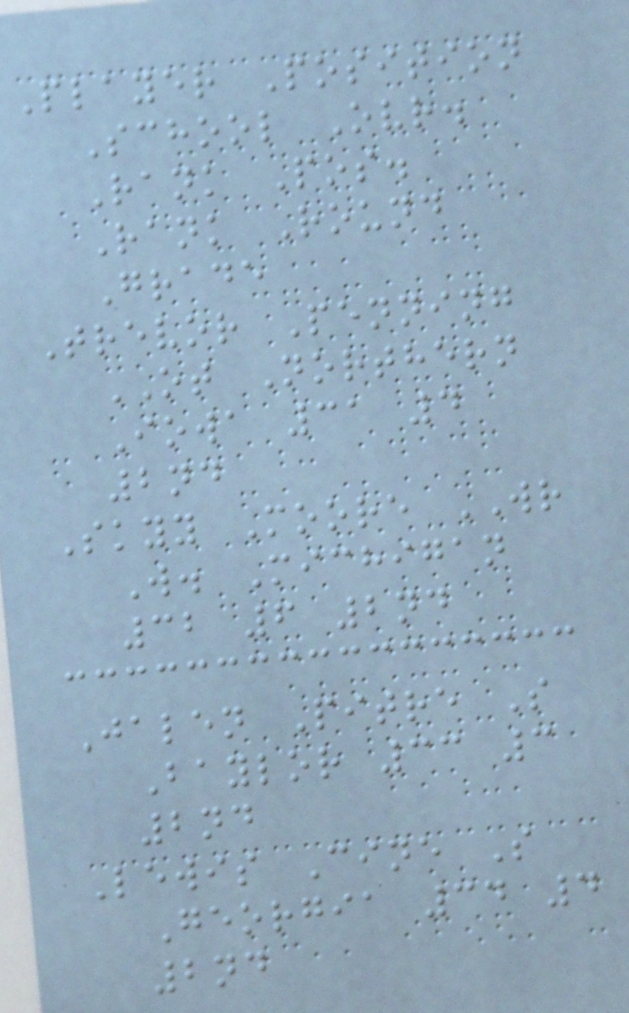Player Position
School Ovr.
Rank Pos.
Rank Round
Grade
Trevor Penning
OT Northern
Iowa 31 4
2nd
Skyy Moore WR
W. Michigan
32 6 2nd
Jalen Pitre S
Baylor 33 3
2nd
Lewis Cine S
Georgia 34 4
2nd
